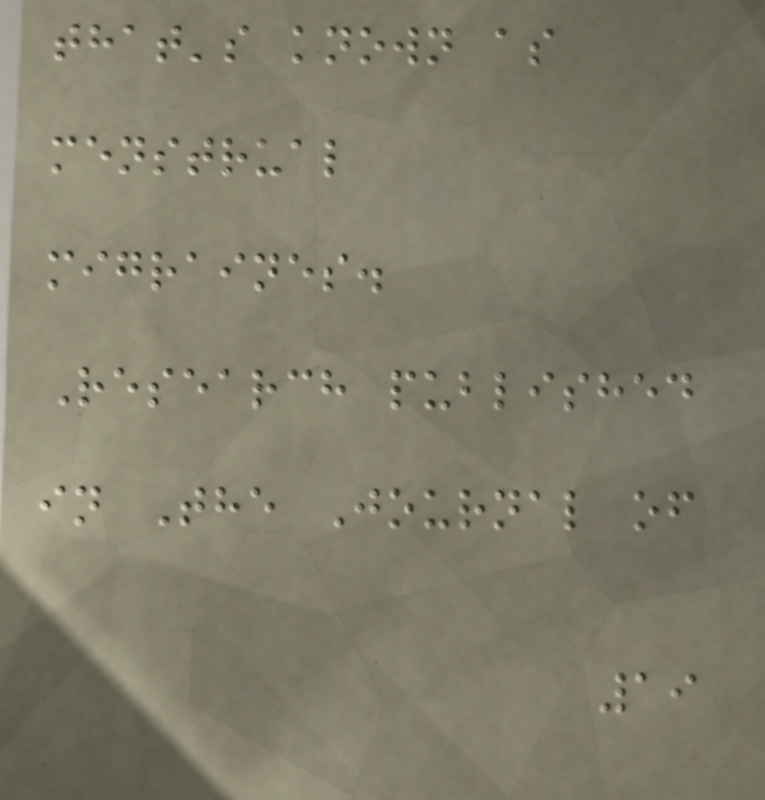that's known as
menstrual
migraines.
Research published
in The Journal of
19
